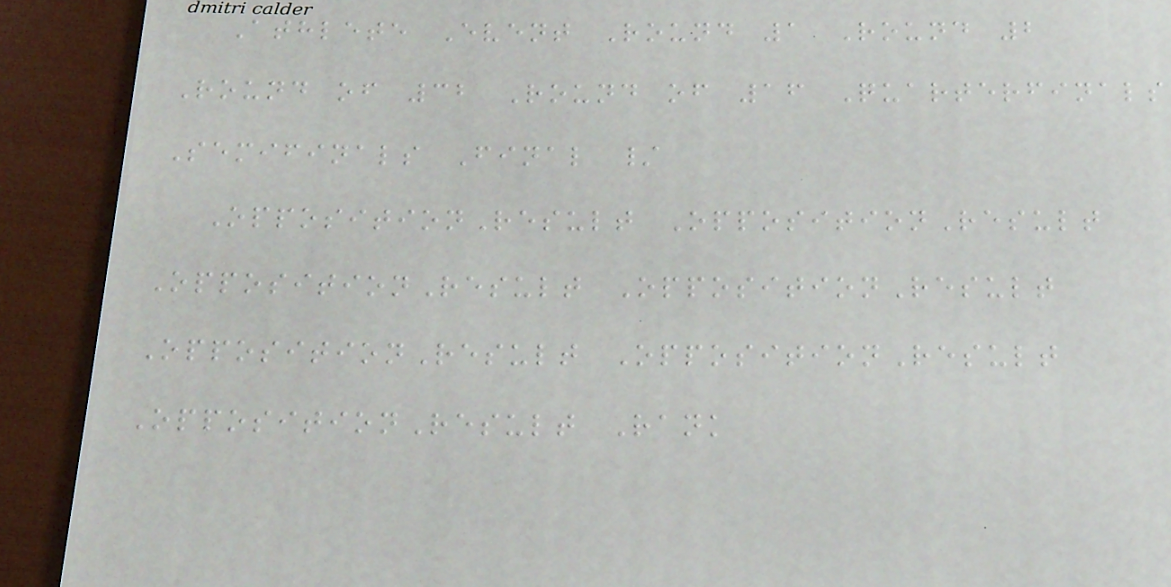Athlete Event Round 1 Round 2
Round of 32 Round of 16 Quarterfinals
Semifinals Final /
OppositionResult OppositionResult
OppositionResult OppositionResult
OppositionResult OppositionResult
OppositionResult Rank
